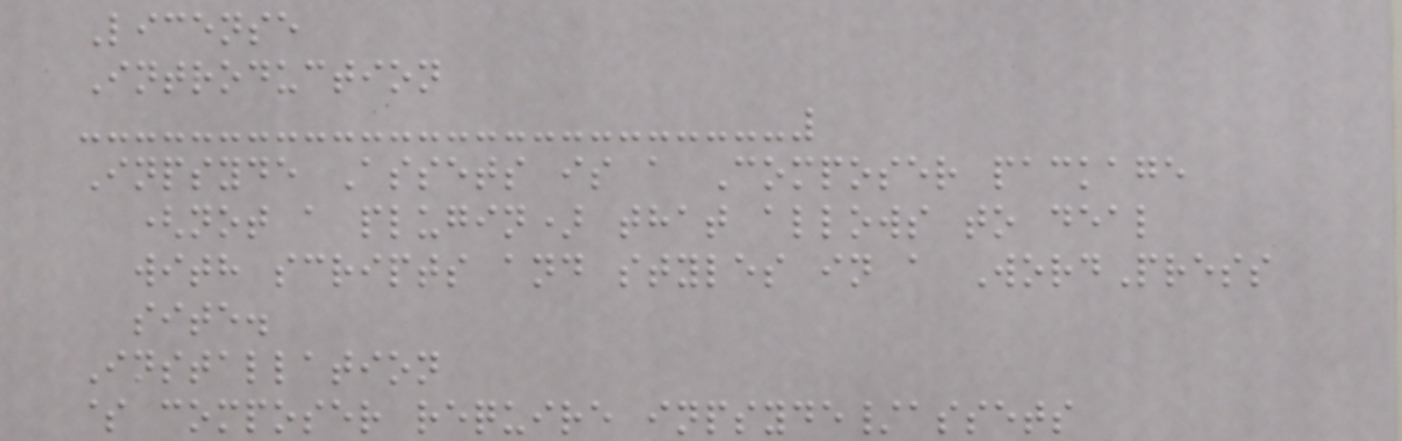License
Introduction
Inpsyde Assets is a Composer package
(not a plugin) that allows to deal
with scripts and styles in a WordPress
site.
Installation
$ composer require inpsyde/assets
